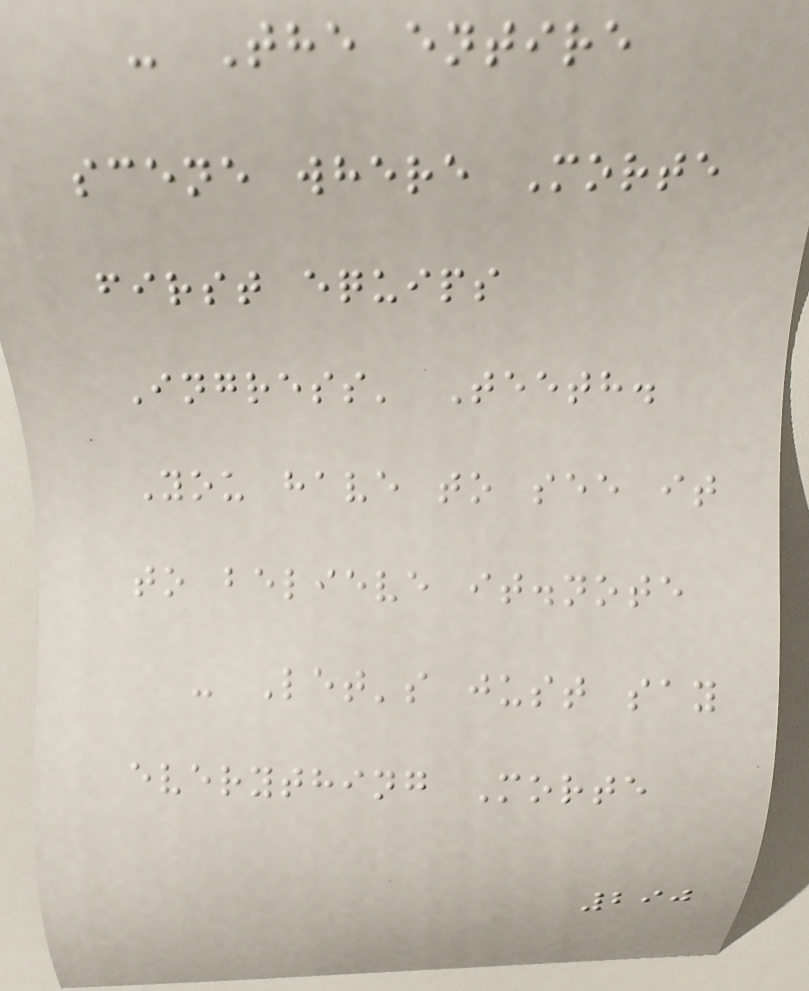- The entire
scene where Morte
first equips
Ingress' Teeth.
You have to see it
to believe it.note
- Let's just say
everything Morte
290
